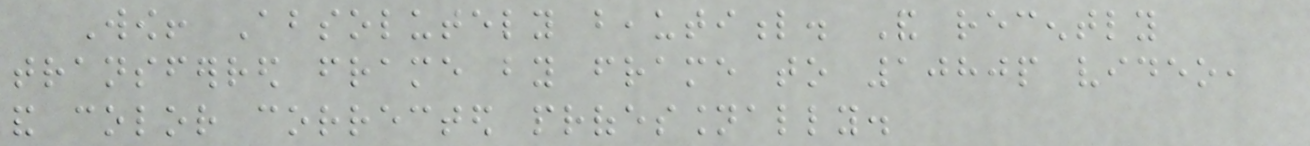Wow! Absolutely beautiful. And recently
transferred frame by frame to 1080p video,
and color corrected professionally.
